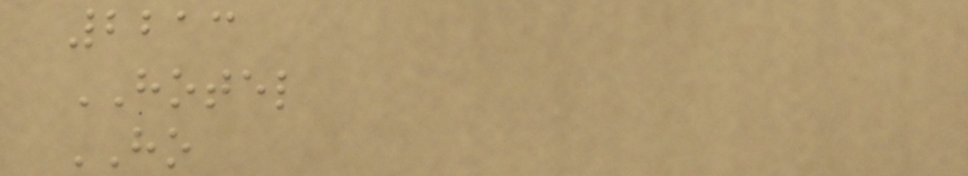2213
HOTEL
HO
